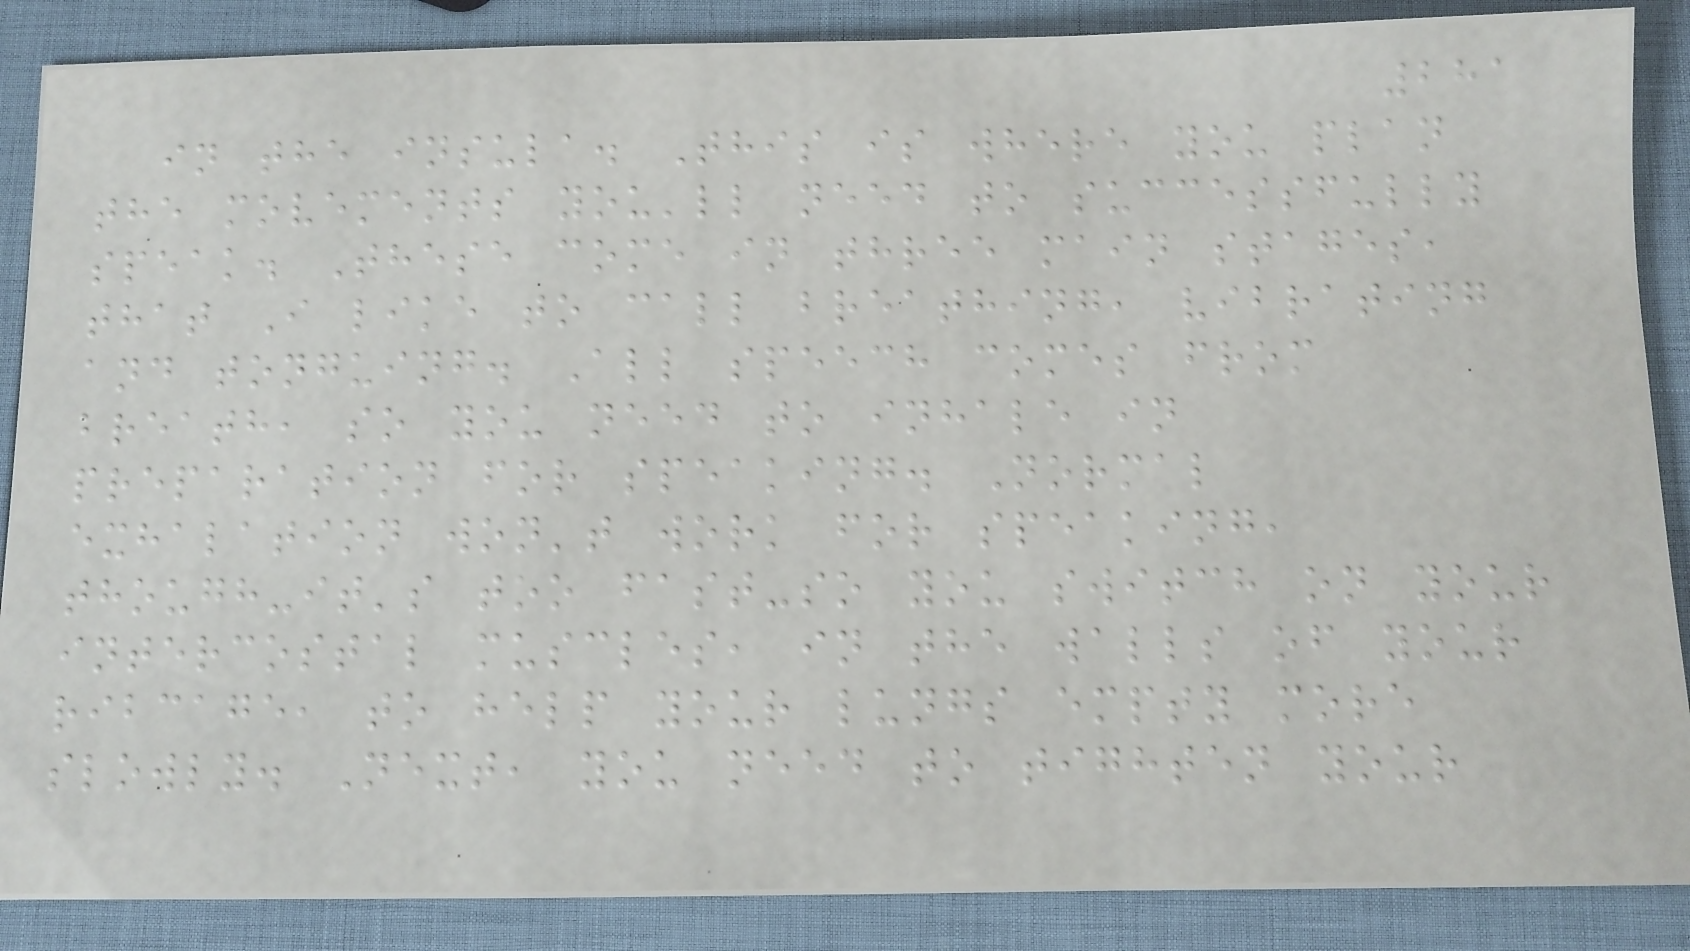281
in the insula. This is where you plan
the movements you'll need to successfully
speak. These come in three main stages,
that I like to call breathing, vibrating
and tonguing. All speech comes from
breath, so you need to inhale in
preparation for speaking. Normal
exhalation won't work for speaking,
though-it's too fast-so you switch on your
intercostal muscles, in the walls of your
ribcage, to help your lungs empty more
slowly. Next, you need to tighten your
